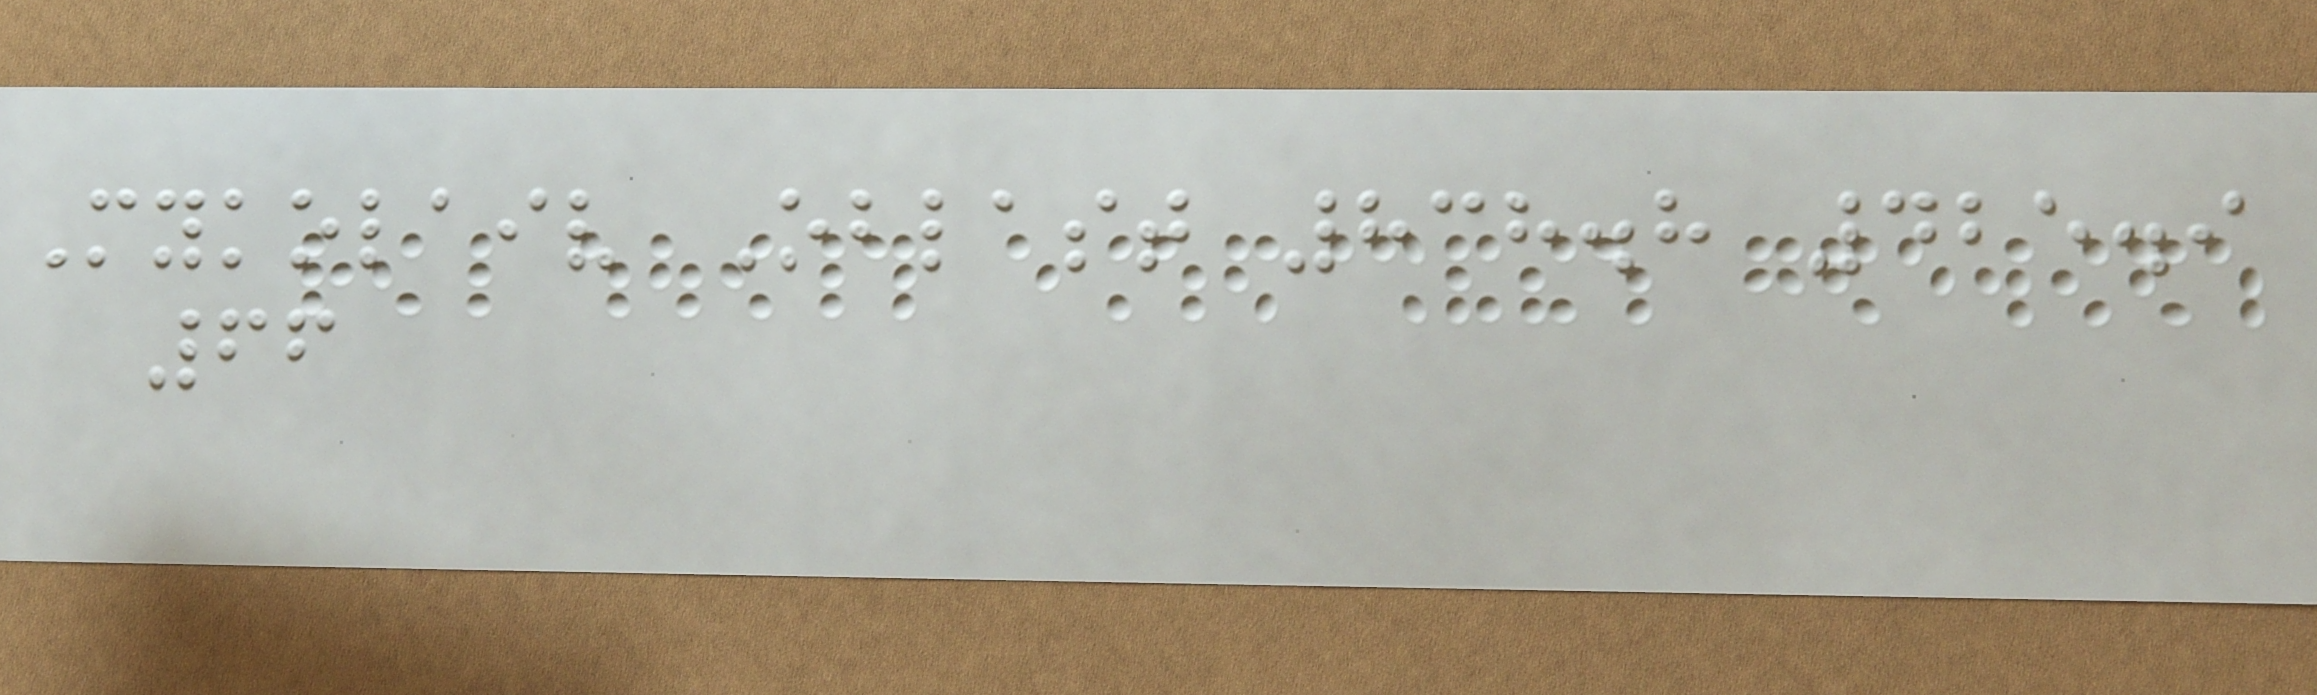Mykolaiv Oblast 838.8 425.9
66
